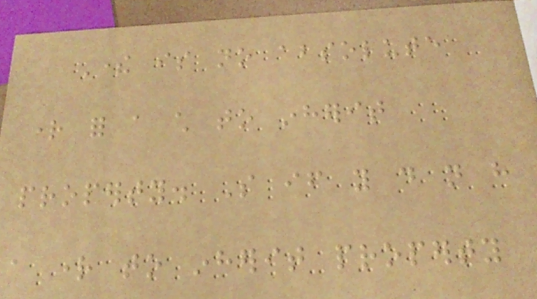There is no absolute
right for a child to inherit
property. So if you do not have
a right to inherit property
